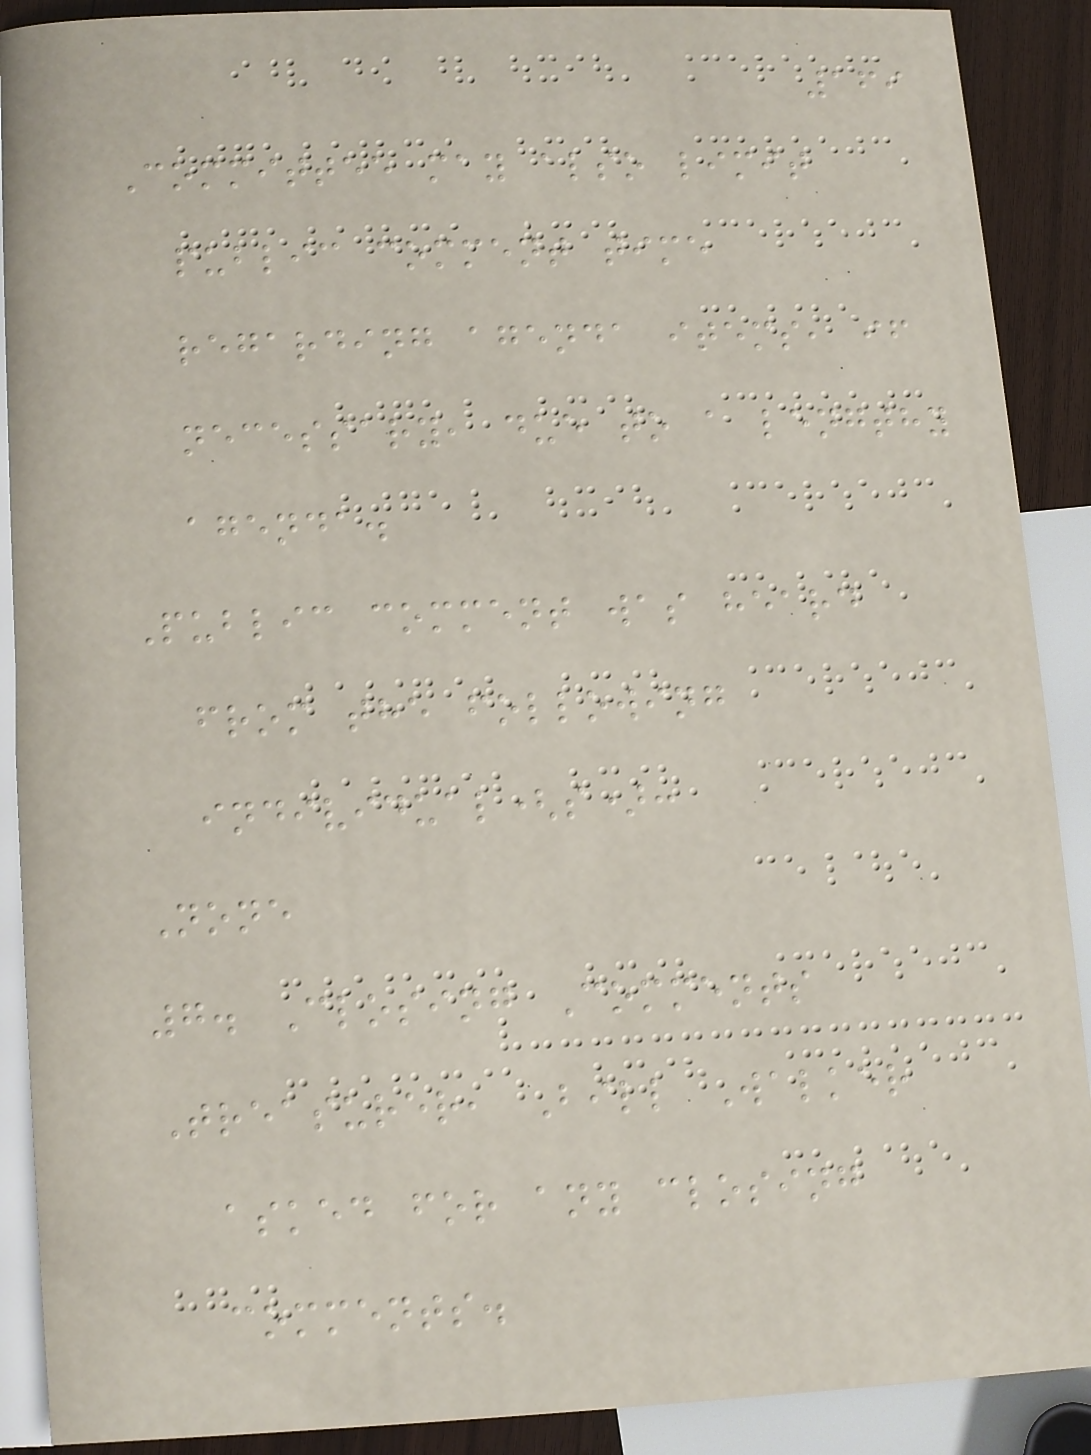169
Committee may also limit
public comment time
regarding agenda items, if
necessary, due to a lengthy
agenda.
Public comment was heard
from the following
individual(s):
None
7. Closing Comments
Treasurer, Bill Walker
asked for any closing
comments.
